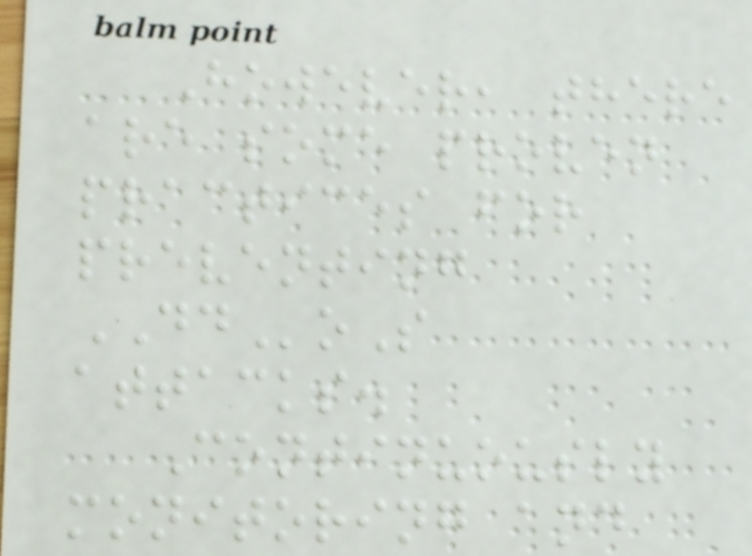However, there
are some proven
practices for
preventing
DDoS
attacks.
Continuously
monitoring and
